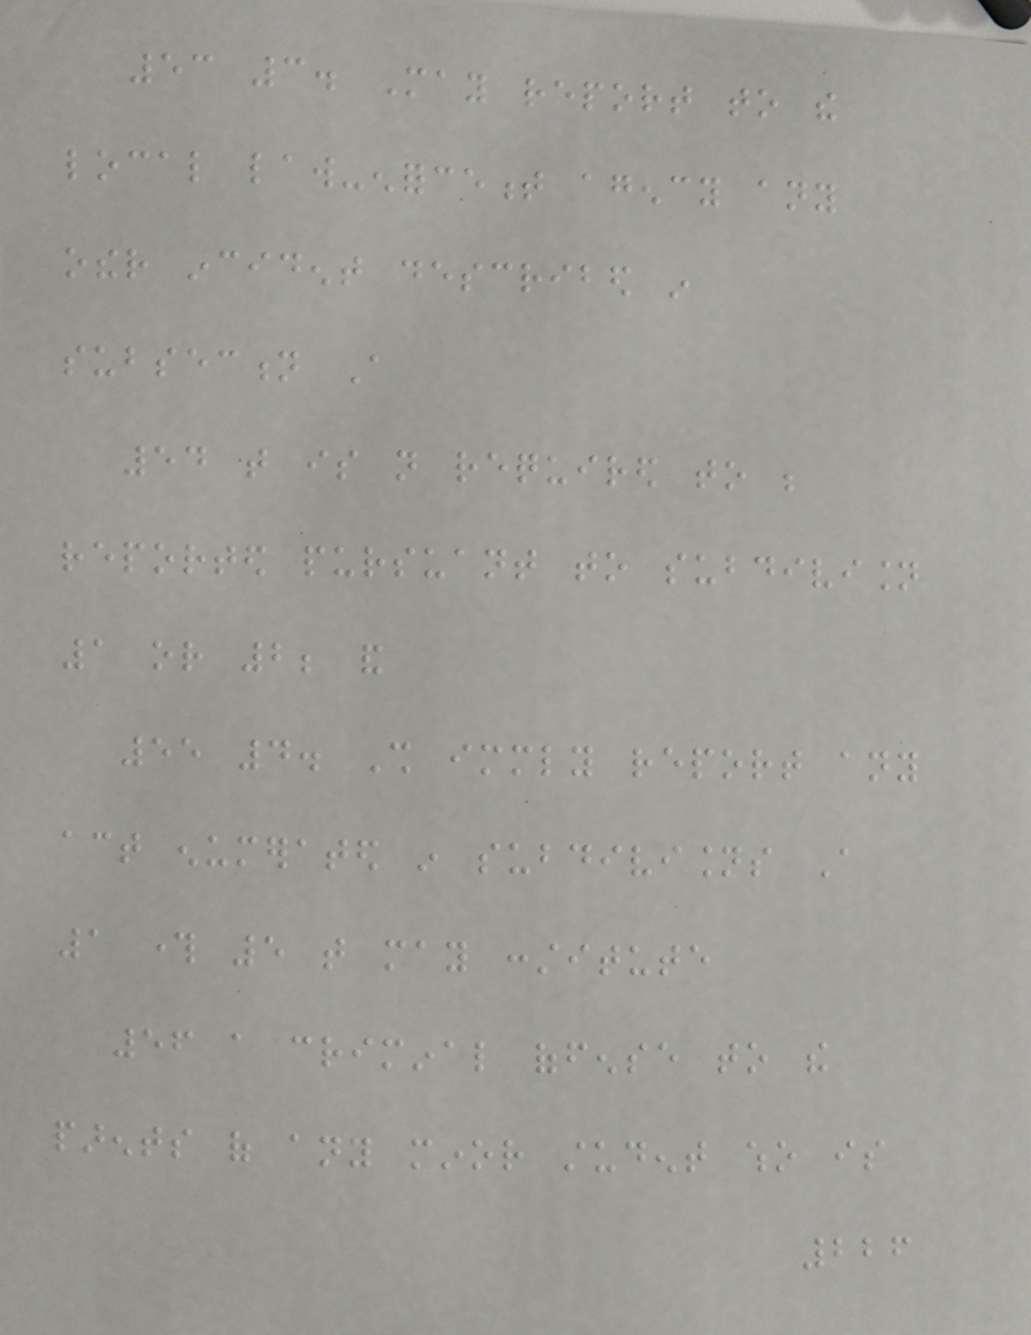53 3. May report to the
local law-enforcement agency any
other incident described in
subsection A
54 that is not required to be
reported pursuant to subdivision
1 or 2; and
55 4. Shall immediately report any
act enumerated in subdivisions A
1 through 5 that may constitute
56 a criminal offense to the
parents of any minor student who is
226
